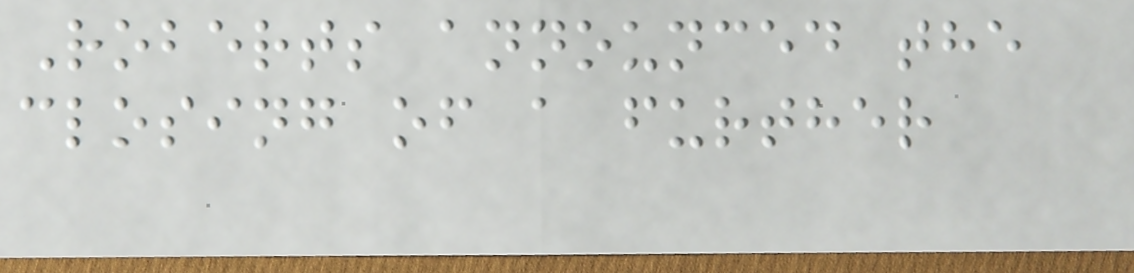Roberts announced the
closing of a further
